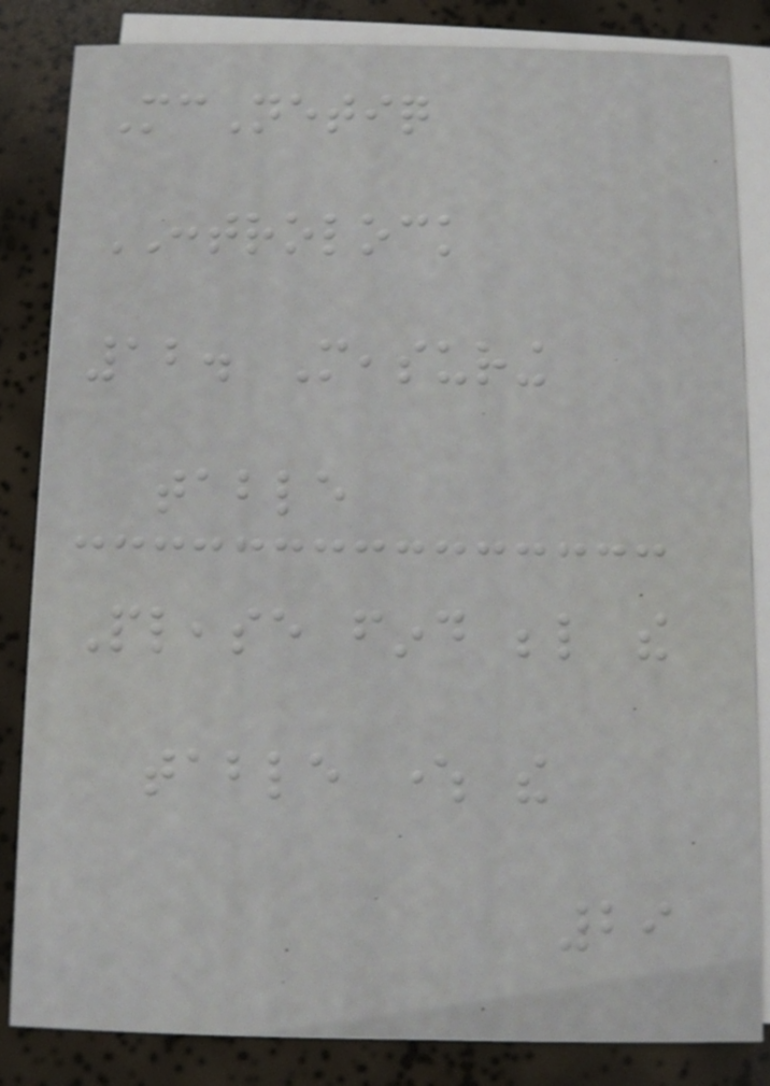McNetiq
CONTROLOCK
12. Measuring
table
Please find below the
table where the
29
